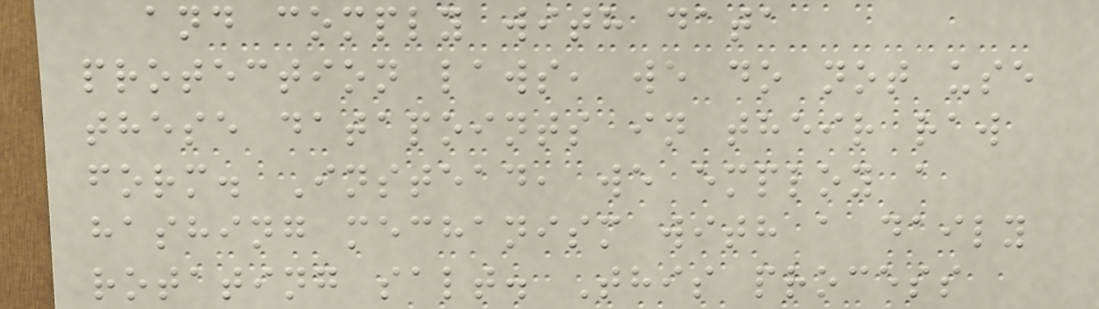and comply with data
protection laws, we do not use
these datapoints in their raw
form. Instead, we employ a
hashing mechanism with a daily
rotating salt. This process
